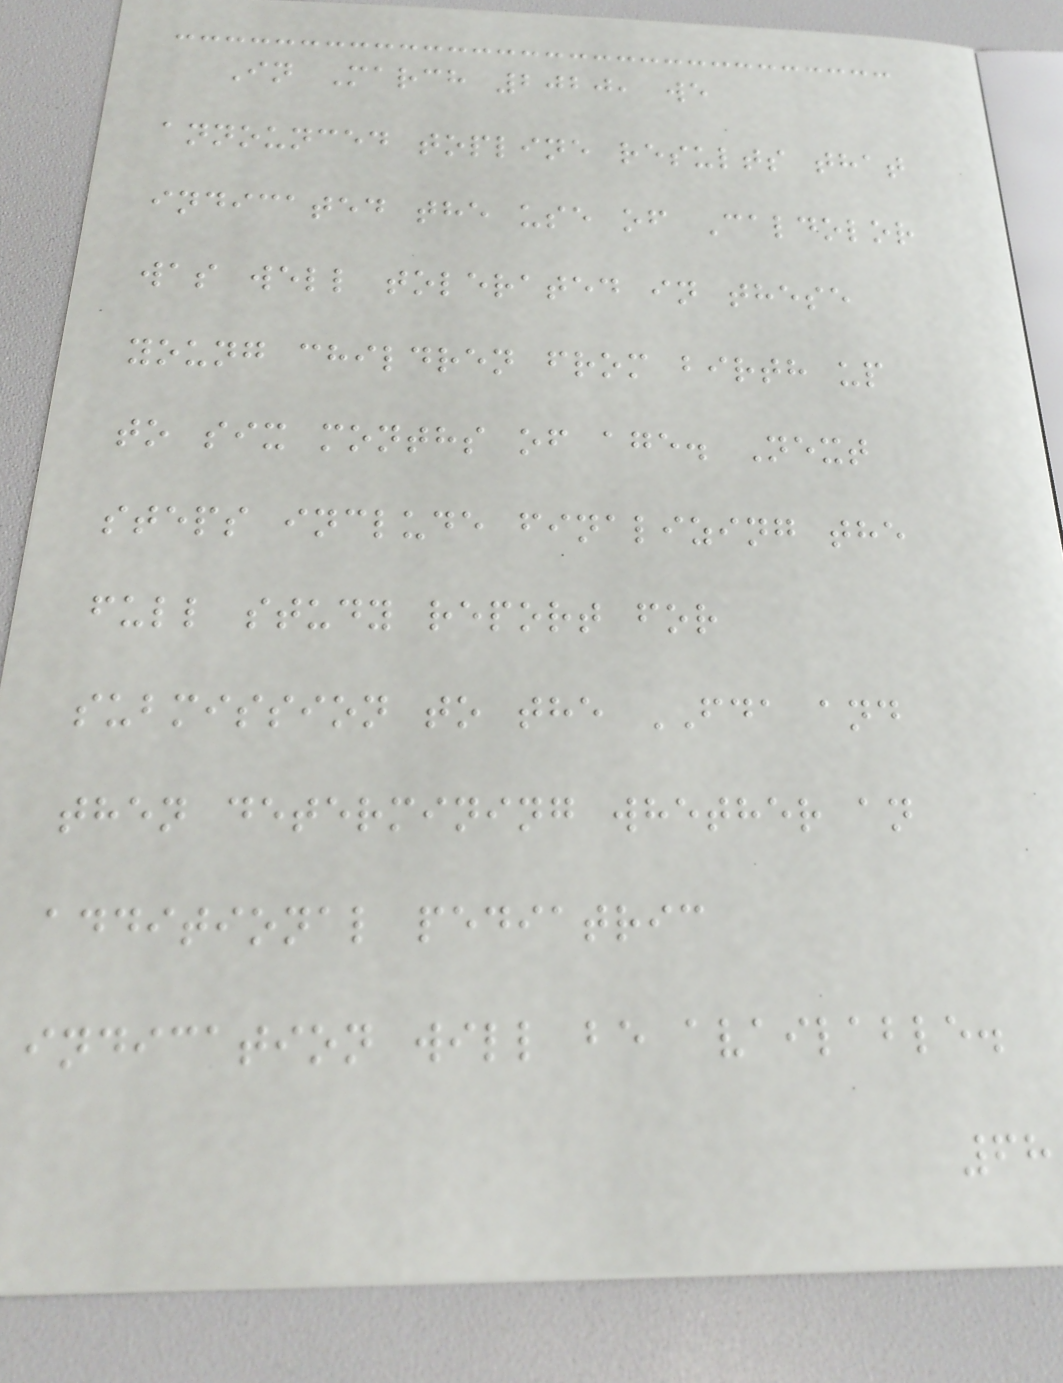In March 2020, we
announced topline results that
indicated the use of Caldolor
was well tolerated in these
young children from birth up
to six months of age. Next
steps include finalizing the
full study report for
submission to the FDA and
then determining whether an
additional pediatric
indication will be available.
68
